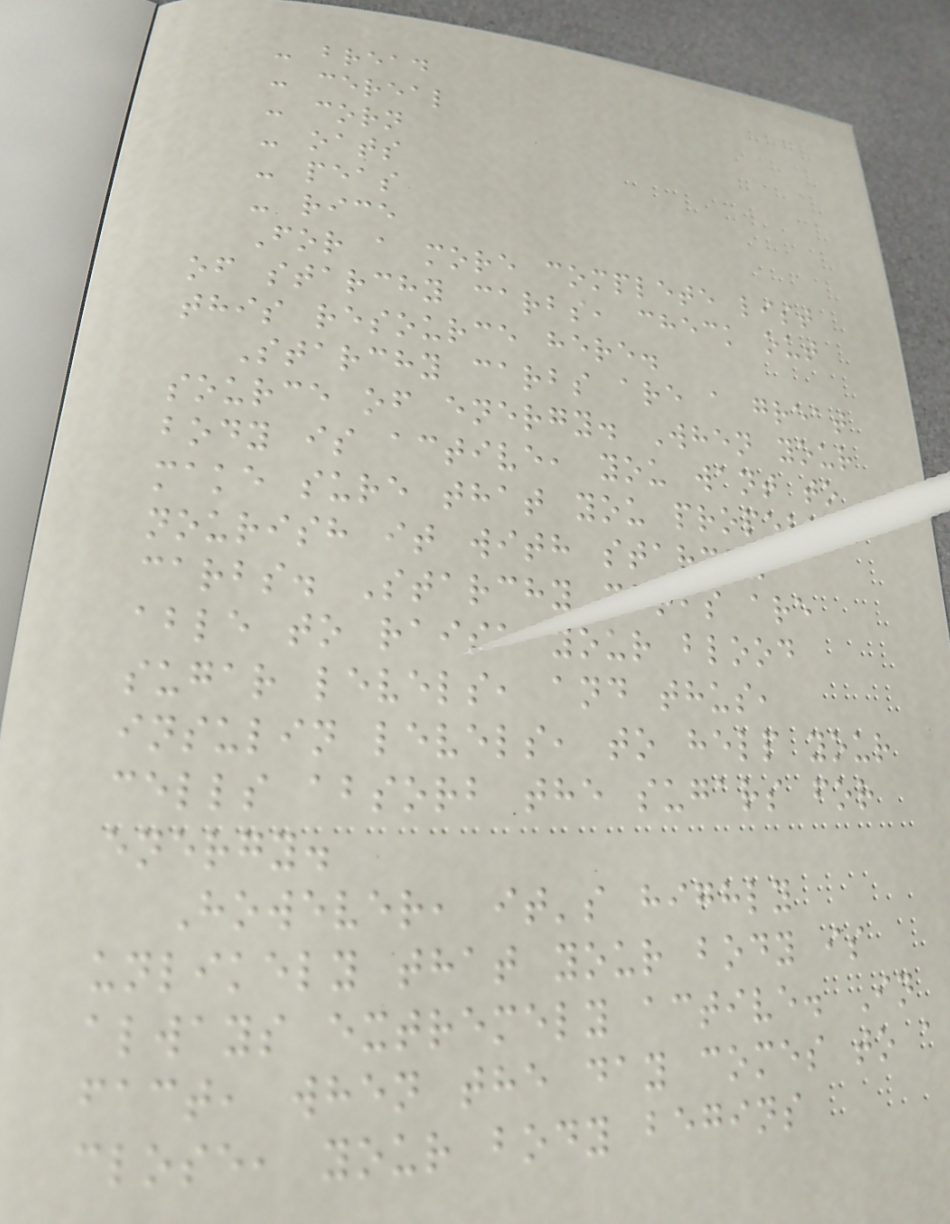- bread
- cereal
- corn
- oats
- peas
- rice
For a more complete list
of starchy carbs, check out
this resource here.
Starchy carbs are a great
source of energy. When your
body is active, you want to
make sure that you properly
nourish it with starchy
carbs. Starchy carbs are
able to raise your blood
sugar levels, and thus,
insulin levels, to help your
cells absorb the sugars for
energy.
However, it's highly
unlikely that your body is
always extremely active. In
fact, when the day comes to a
close, your body begins
